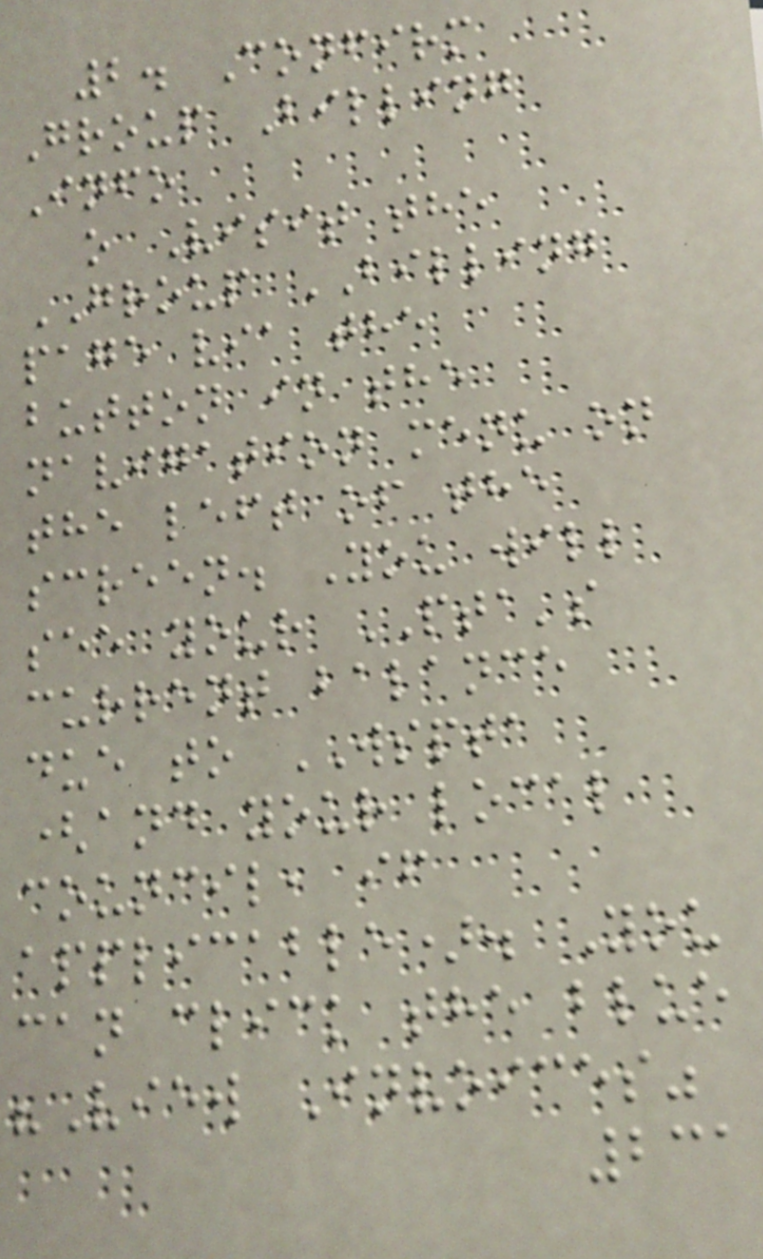2. Confirm
Group Billing
Info
o Visit the
GROUP BILLING
page via the
button in the
navigation menu on
the left of the
screen. You will
see your PTA's
current balance
due to WSPTA
(and your local
council, if
applicable). You
can click the blue
"View Invoices"
231
